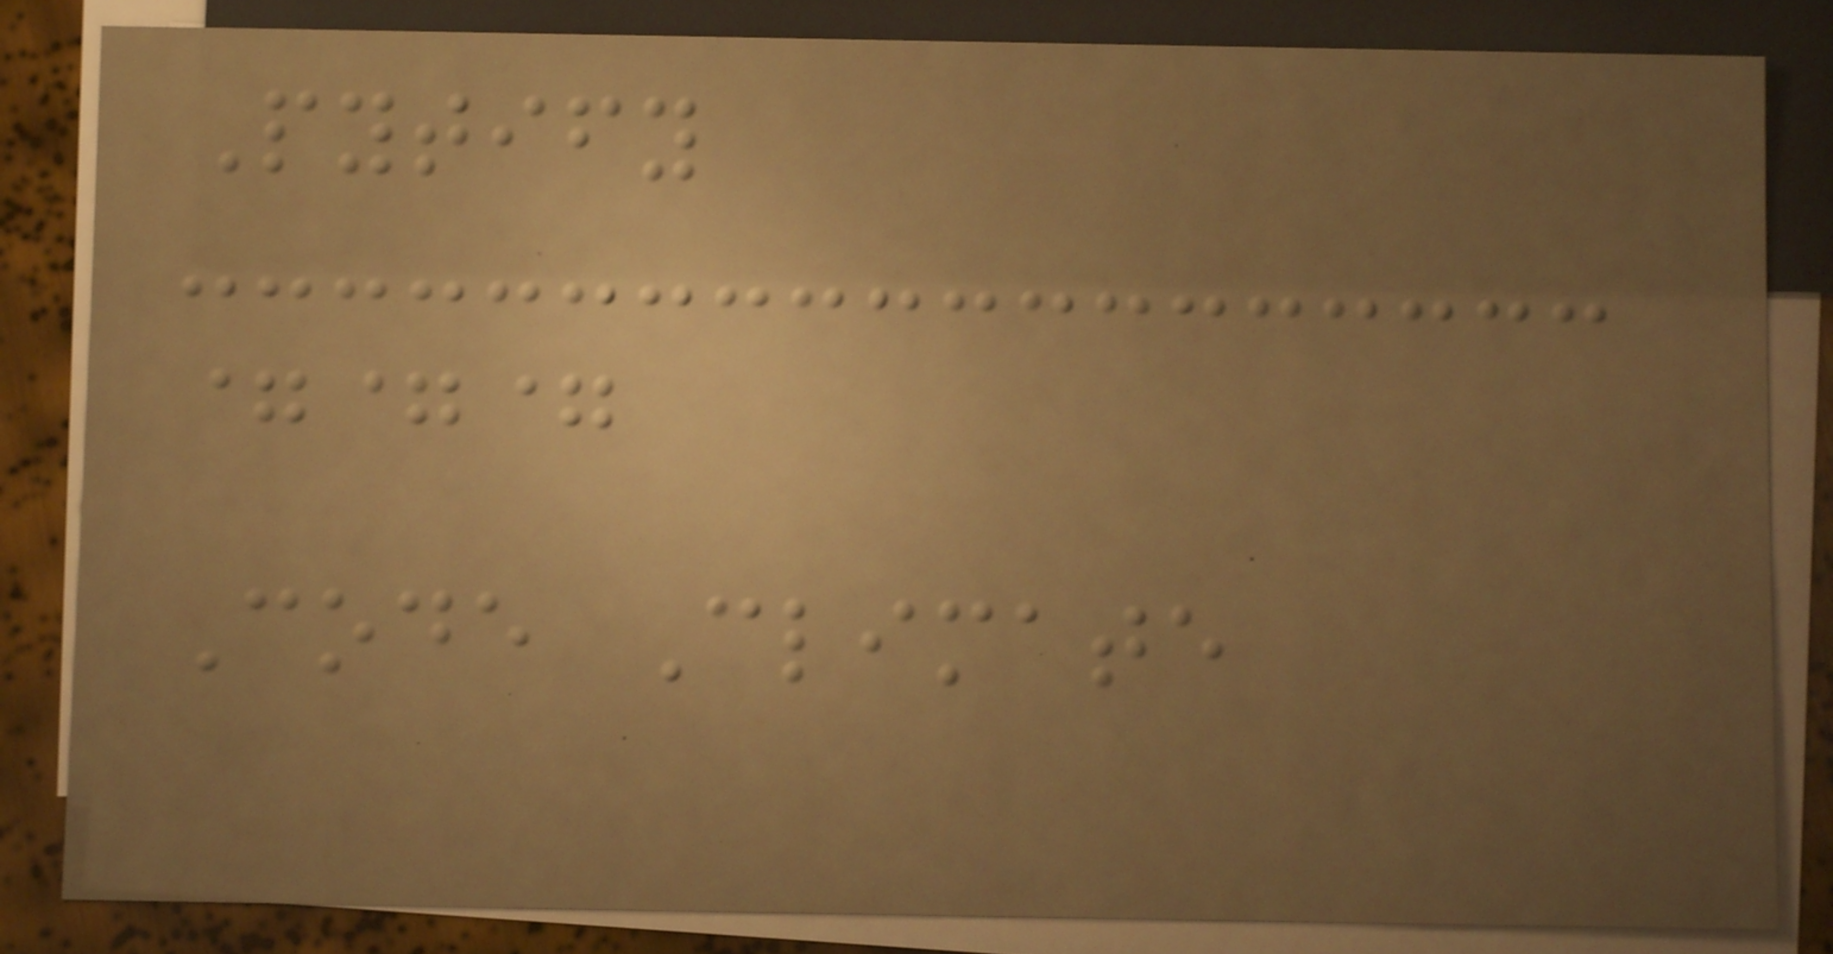Pytify
===
Code Climate
